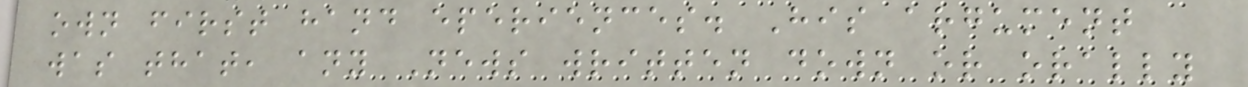own first hand eperiences. His argument
was that, any News written down or orally
